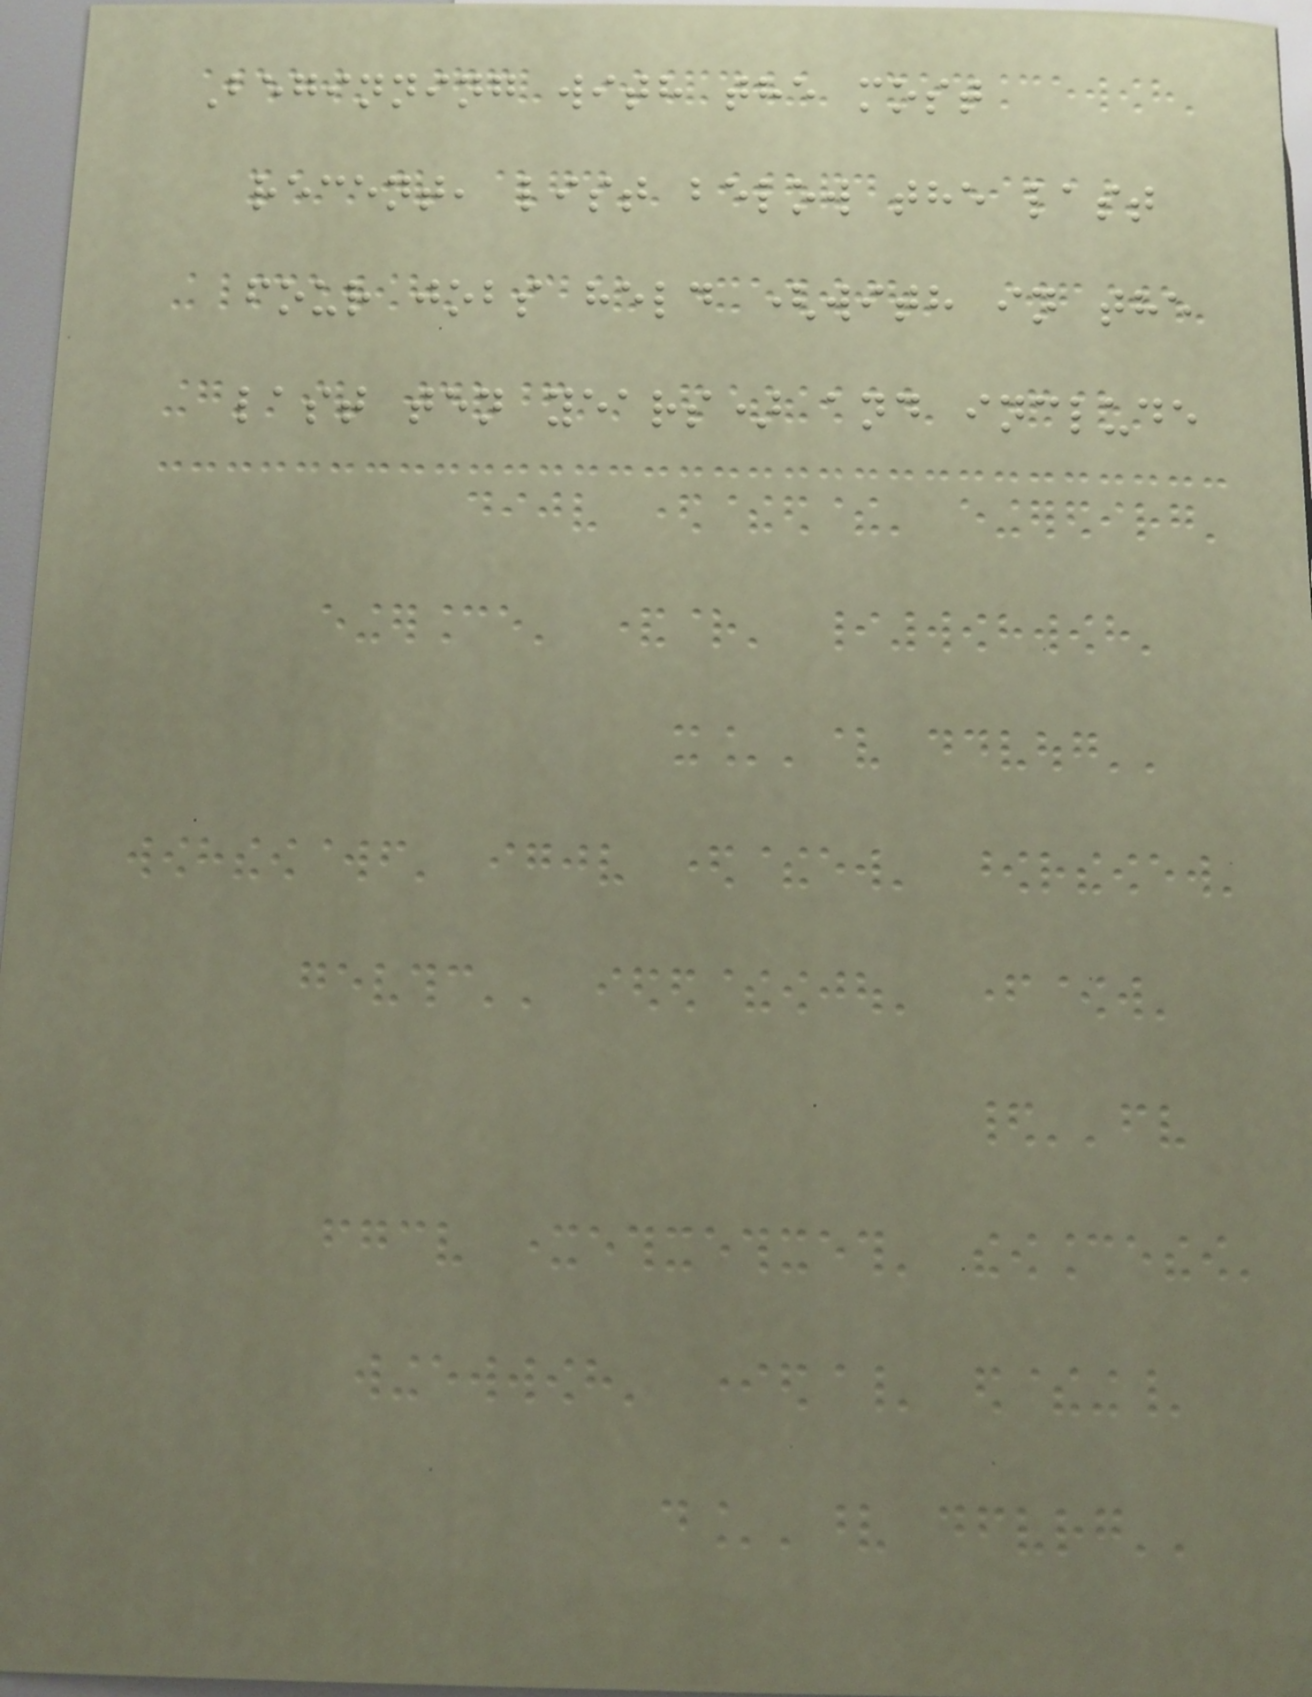Beginning with the most
recent, list below the last
four jobs held (with in the
last ten years) and include
